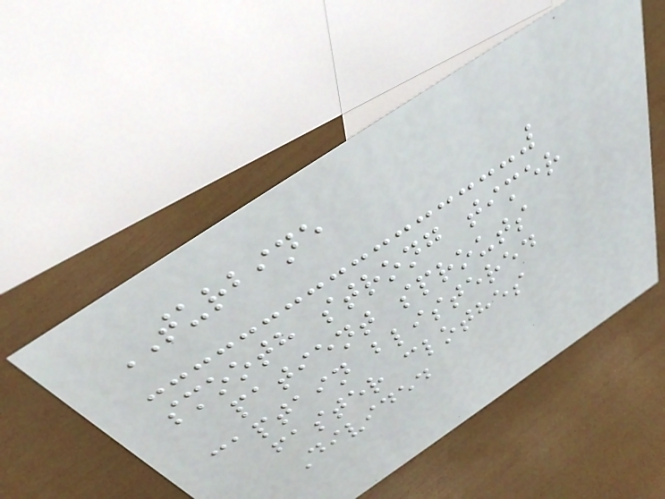TURBINE
smooth strong timer
patient sprouts
captain blistered
faster clothes
Divided
